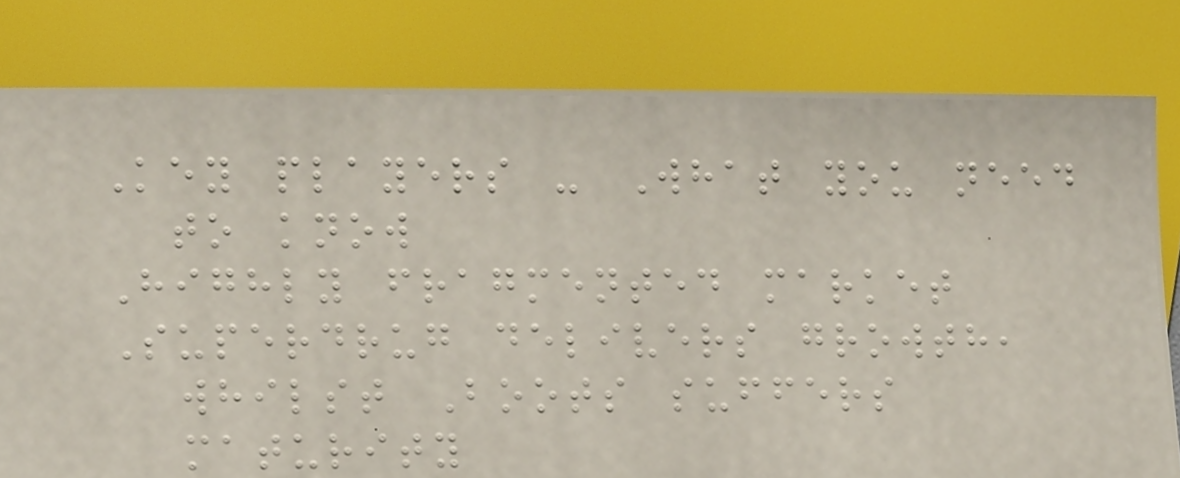Key players - What you need
to know
Highly fragmented market
Superdrug delivers growth,
whilst Boots suffers
maturity
